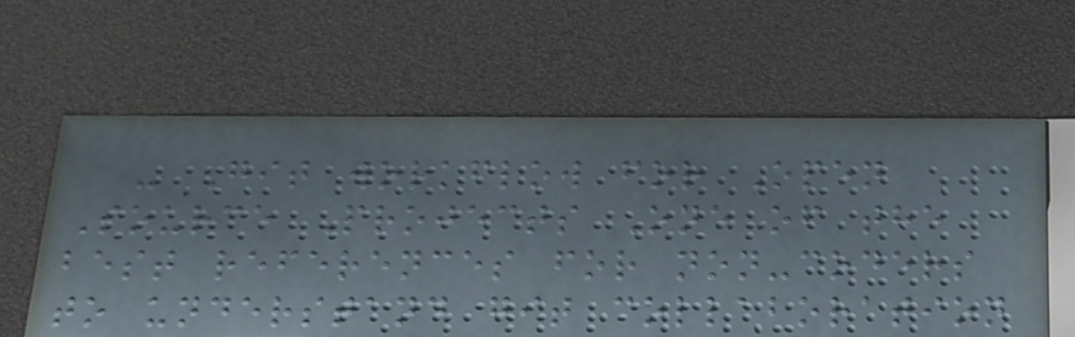- Git workflow for Open
Source Projects One of the
best references for non-coders
to understand git collaboration
